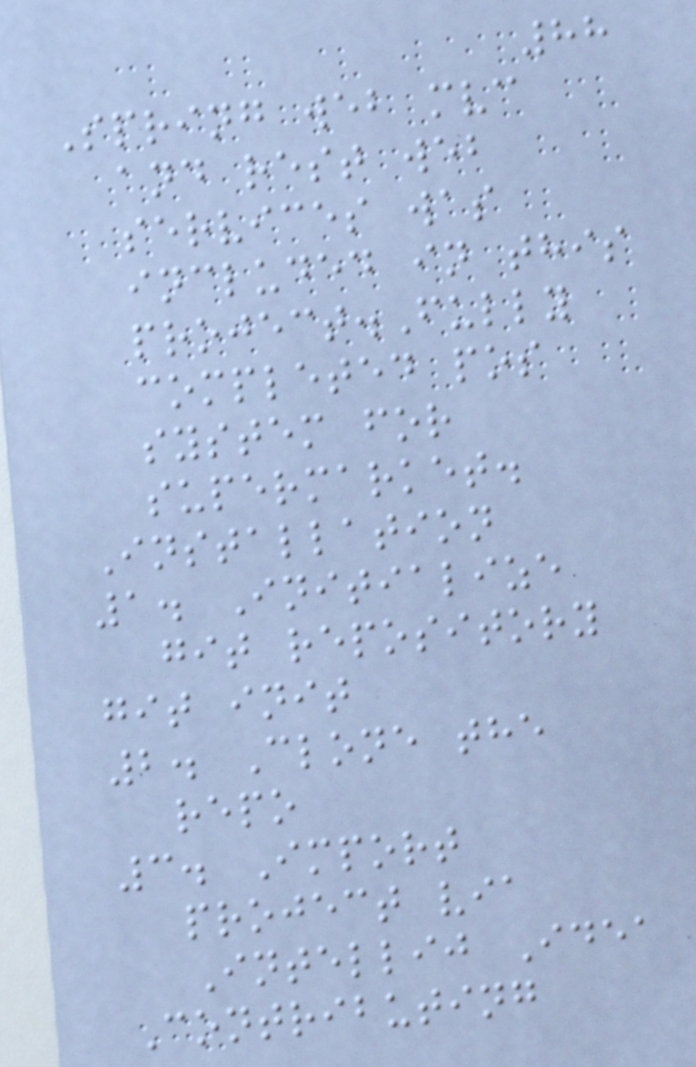88
Spring web mvc
and rest web
services was
included in this
project.Fully
completed pos
system for
supermarket.
Installation
1. Initialize
git repository
git init
2. Clone the
repo
3. Import
project via
Intellij Idea
Contributing
